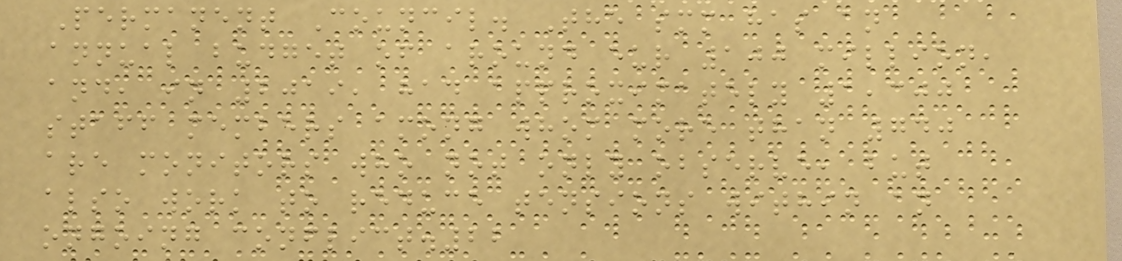Permanent Council. The smm has an
annual budget of around eur 100 million,
and, in 2019, had approximately 1,300
staff members among whom more than 740
are monitors who not only observe, but
also work to reduce tensions within an
ongoing conflict.22
